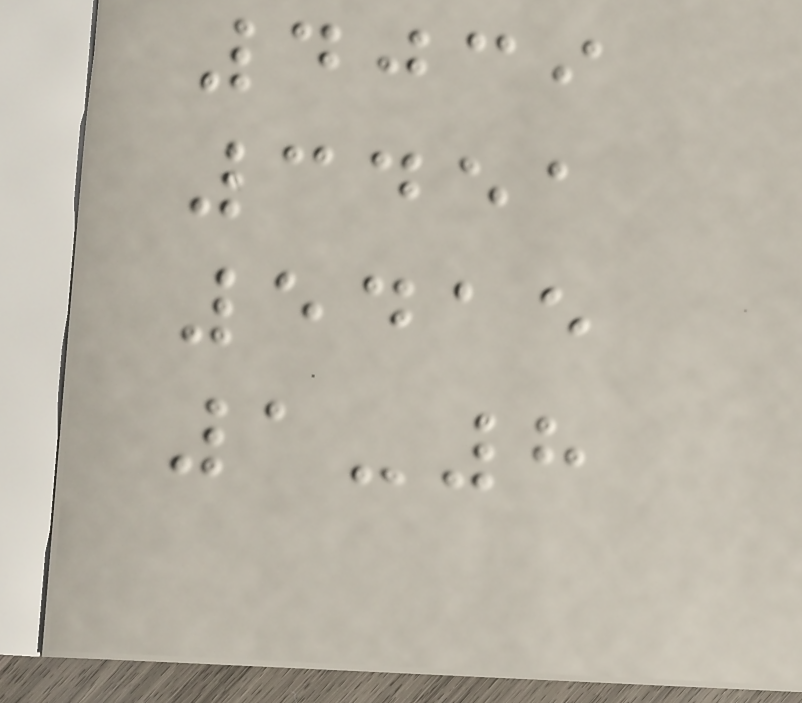4039
3451
5415
1-8
